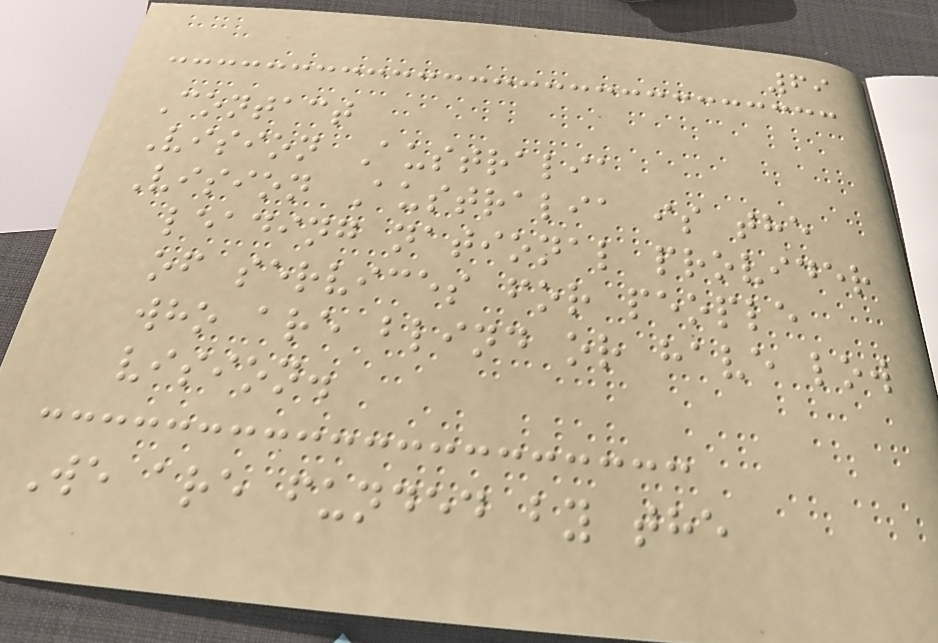69
Contact
Vision Australia
Vision Australia is the
leading national provider
of services for people
who are blind or have low
vision.
We are funded by the
